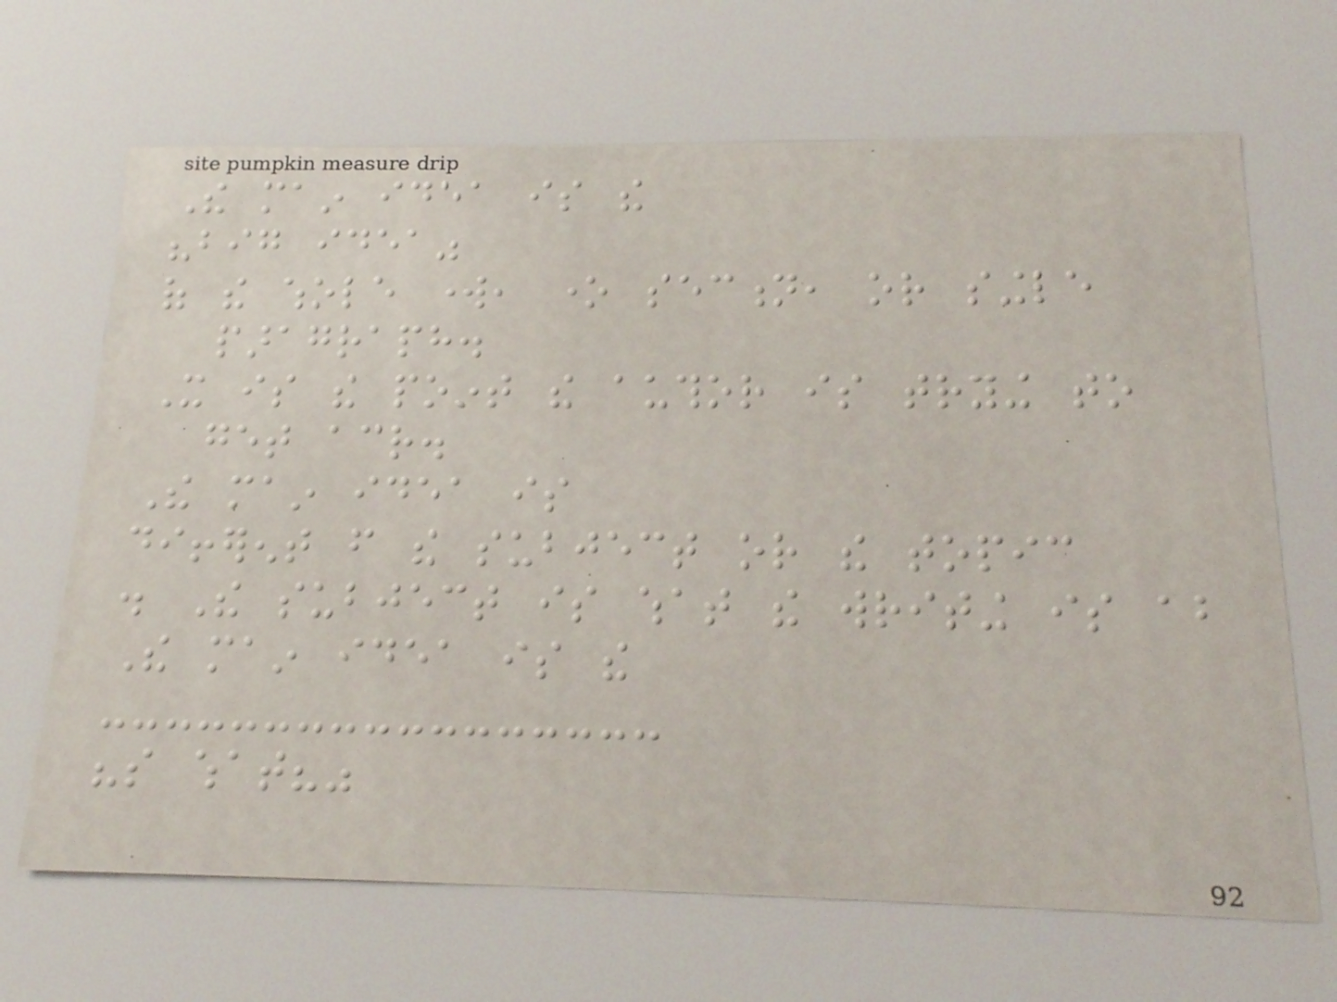The main idea is the
"big idea"
of the whole work, one section, or single
paragraph.
It is the point the author is trying to
get across.
The main idea is
different from the subject or the topic
. The subject is what the writing is about
The main idea is the
"so what?"
